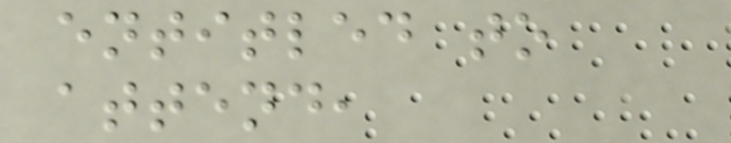entitled to
attend,
